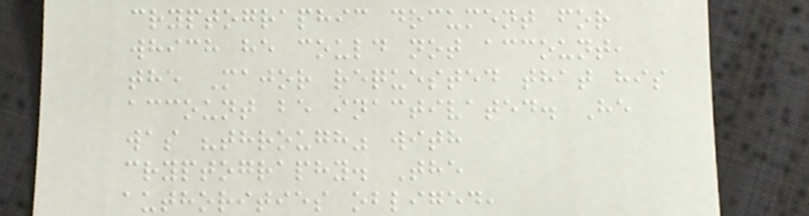cryptographic document for
which he could not account,
the Major requested that his
account be inactivated. He
was "through" with
cryptography. The
authorities obliged,
